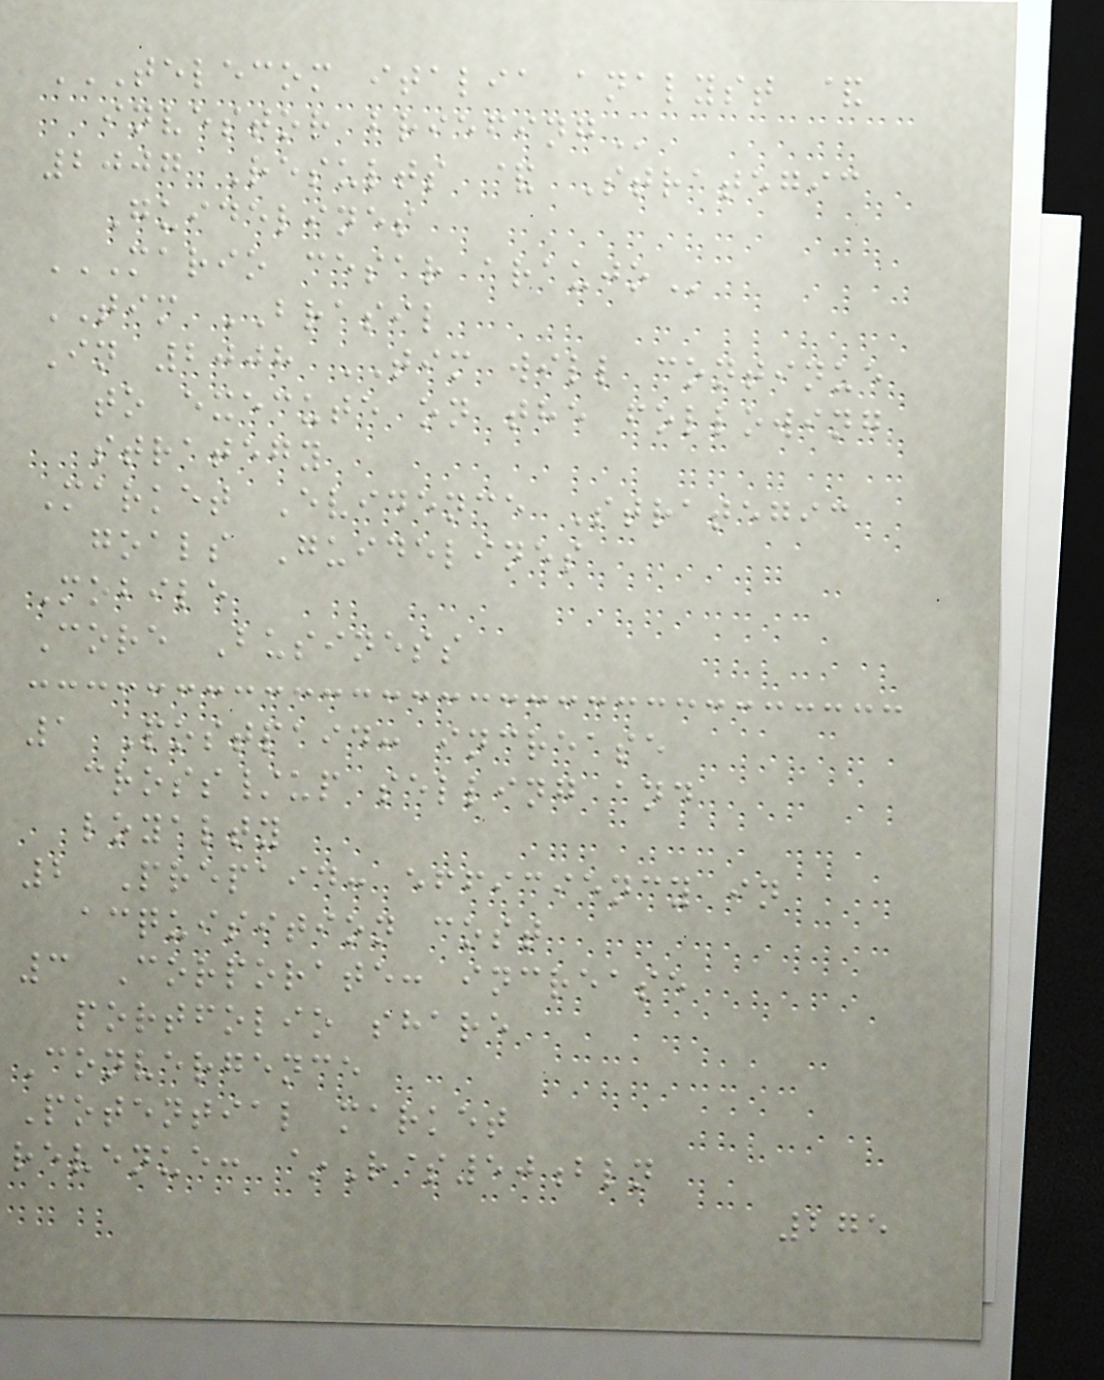TELECOM ITALIA ANALYST &
INVESTOR BRIEFING
2007 Results & Strategic
Guidelines
MARIO CESAR ARAUJO
TIM BRASIL
In 2008 TIM will continue
to execute on the following
strategy
Market Evidence Strategic
goals Guidelines
Mobile
Core Business
1 Postpaid: increase
cross/up selling and
loyalty
2 Prepaid: efficiency in
acquisition cost
3 Corporate: increase
portfolio share
Convergence
Potential market
revenue: ~R$50bln
275
